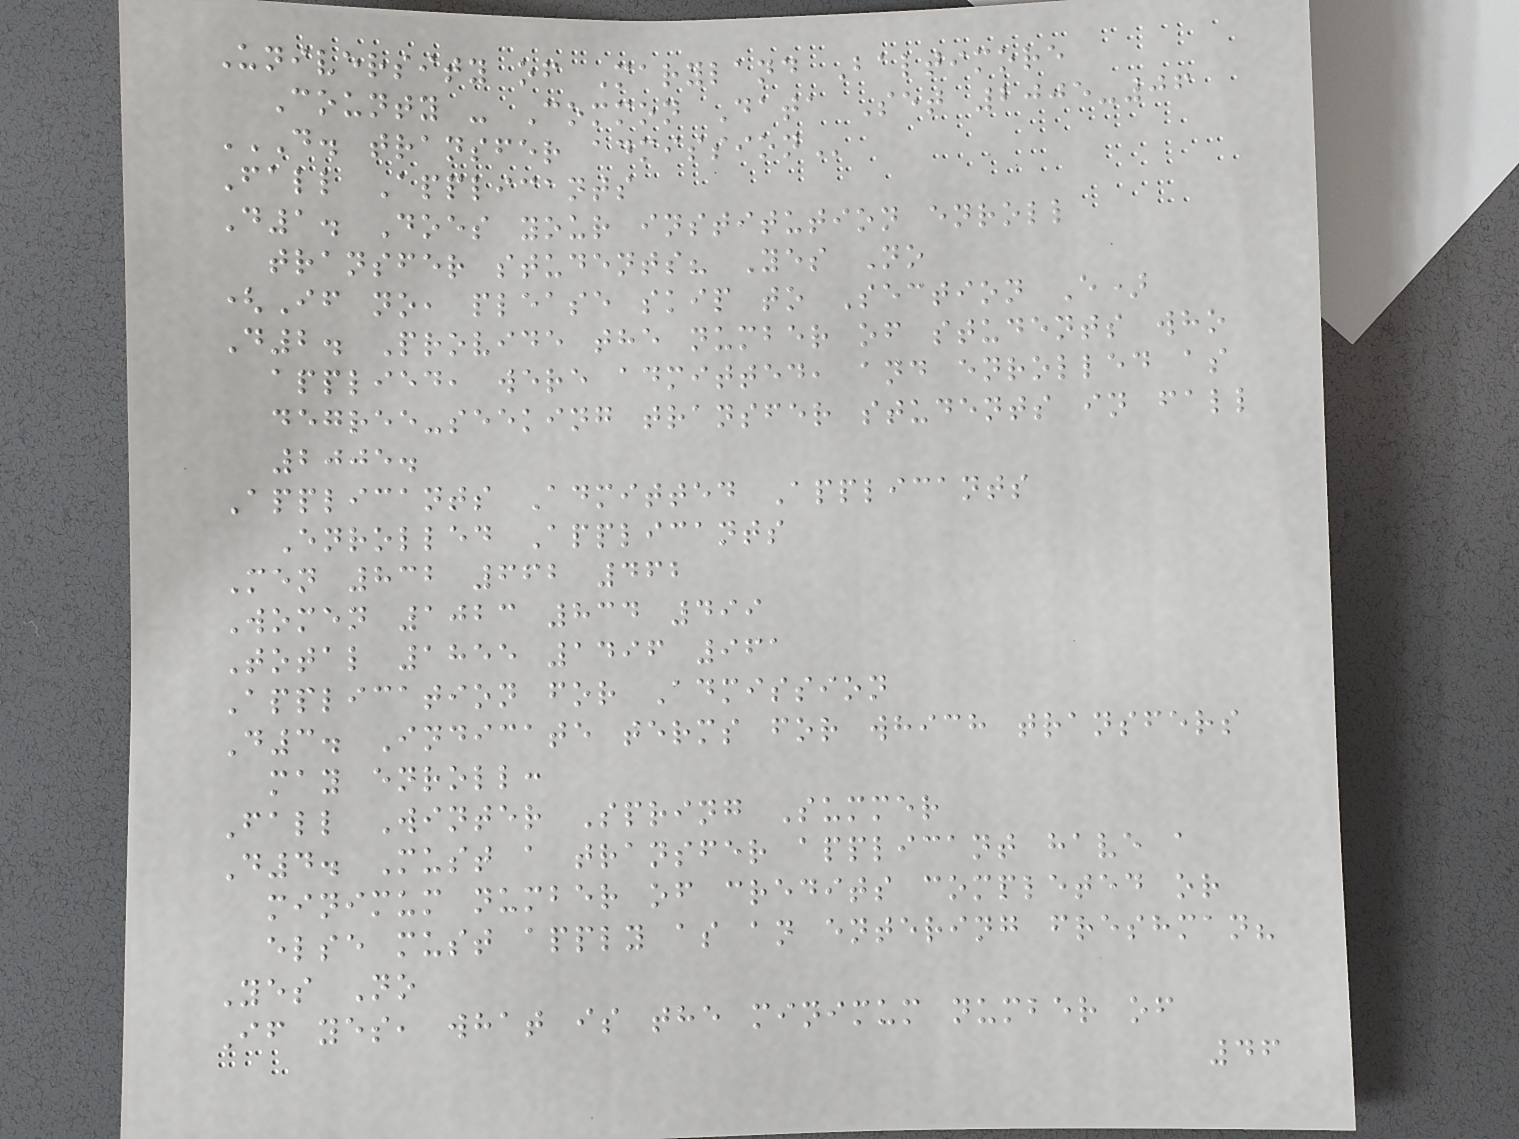University of Maryland Baltimore
County - Common Data Set 2005-06
D. TRANSFER ADMISSION
Fall Applicants
D1. Does your institution enroll
transfer students? Yes No
(If no, please skip to Section E)
D2. Provide the number of students who
applied, were admitted, and enrolled as
degree-seeking transfer students in fall
2005.
Applicants Admitted Applicants
Enrolled Applicants
Men 832 662 462
Women 1023 834 499
Total 1855 1496 961
Application for Admission
D3. Indicate terms for which transfers
may enroll:
Fall Winter Spring Summer
D4. Must a transfer applicant have a
minimum number of credits completed or
else must apply as an entering freshman?
Yes No
If yes, what is the minimum number of
46
